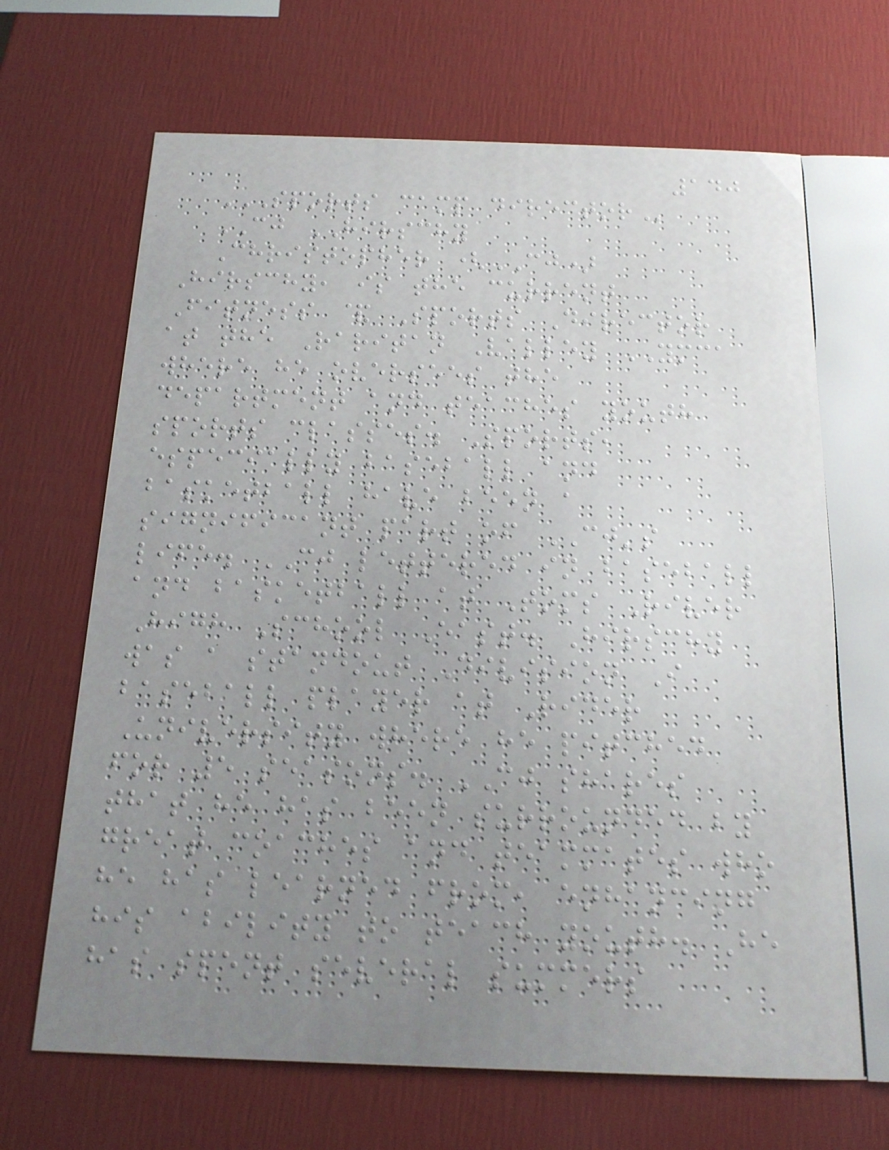140
SPORTS CAMP DIRECTOR
CJ HIRSCHY
Christopher (CJ)
Hirschy, is the current
Fitness & Sports Director
at the Raritan Valley YMCA
where he oversees the
department and teaches youth
sports classes. Sports,
especially baseball and
basketball have been a
significant part of CJ's
life. CJ lettered in baseball
and basketball at Toms River
High School East. Hirschy
was a standout Division I
baseball player at Rider
University where he pitched
for 5 seasons. CJ shares
that he has been surrounded by
great coaches and teammates who
he has learned from, enhancing
his ability to teach youth. He
has spent several summers
